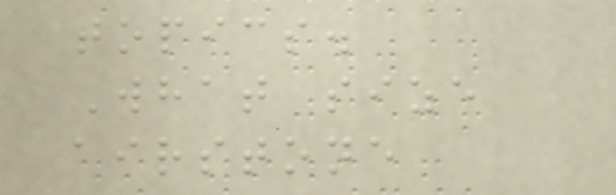topics.
What size
airstone
